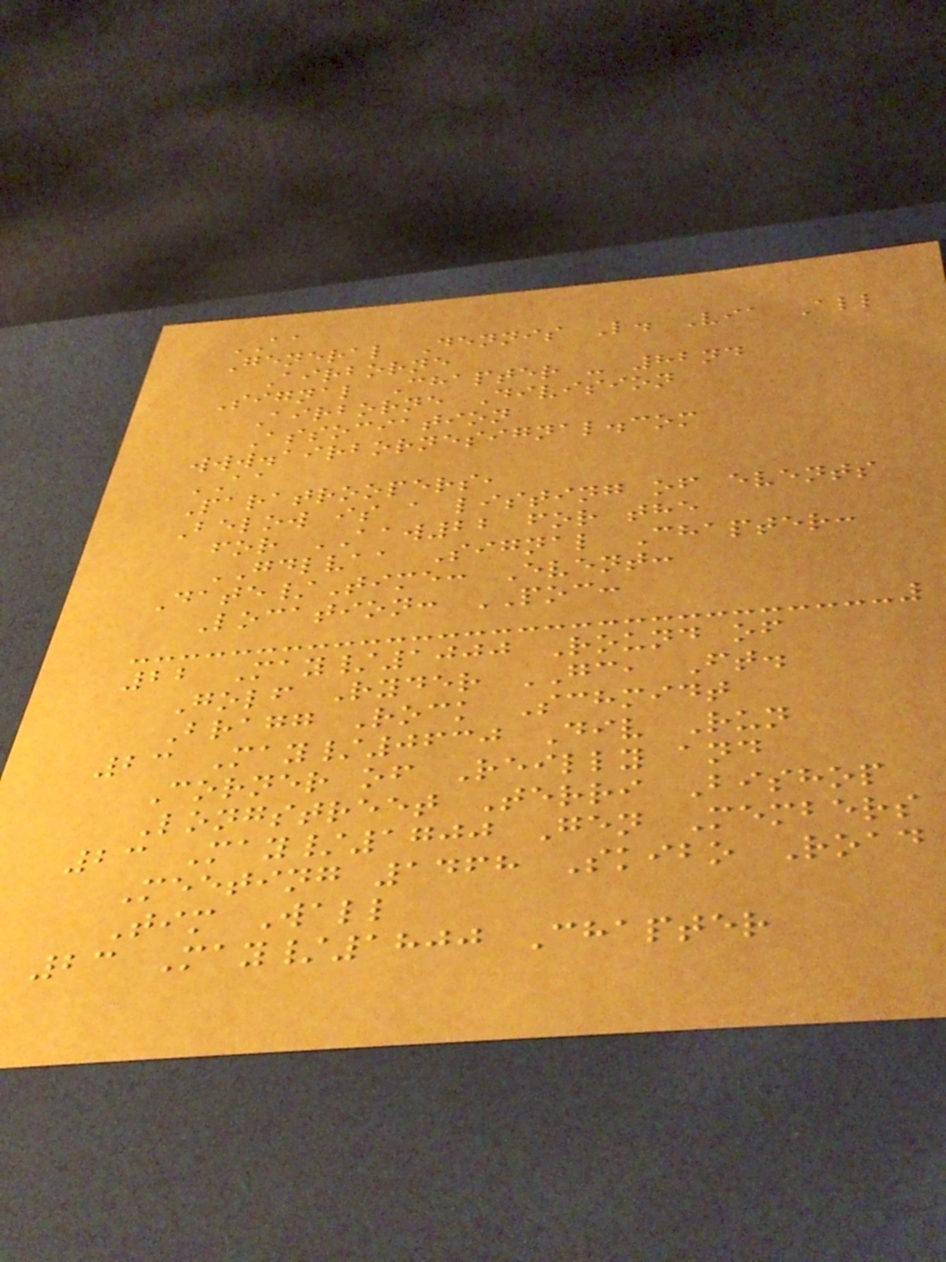AA
General Dennis L. Via All
Airborne
Signal Chapter - 82nd
Airborne Division
Association
www.airbornesignal.com
AA
Paratroopers,
Below is a listing of events
for AAW22 for the
GDLVAA Signal Chapter:
Date/Time: Event:
Location: POC:
22 May/1000 Round of
Golf Ryder GC, Ft.
Bragg Rock Schmidt
23 May/0630 Div Run
Corner of Reilly and
Longstreet Terri Bishop
23 May/1700 Gen Members
Meeting 1468 Skibo Road
Tim Wall
23 May/1800 Chapter
